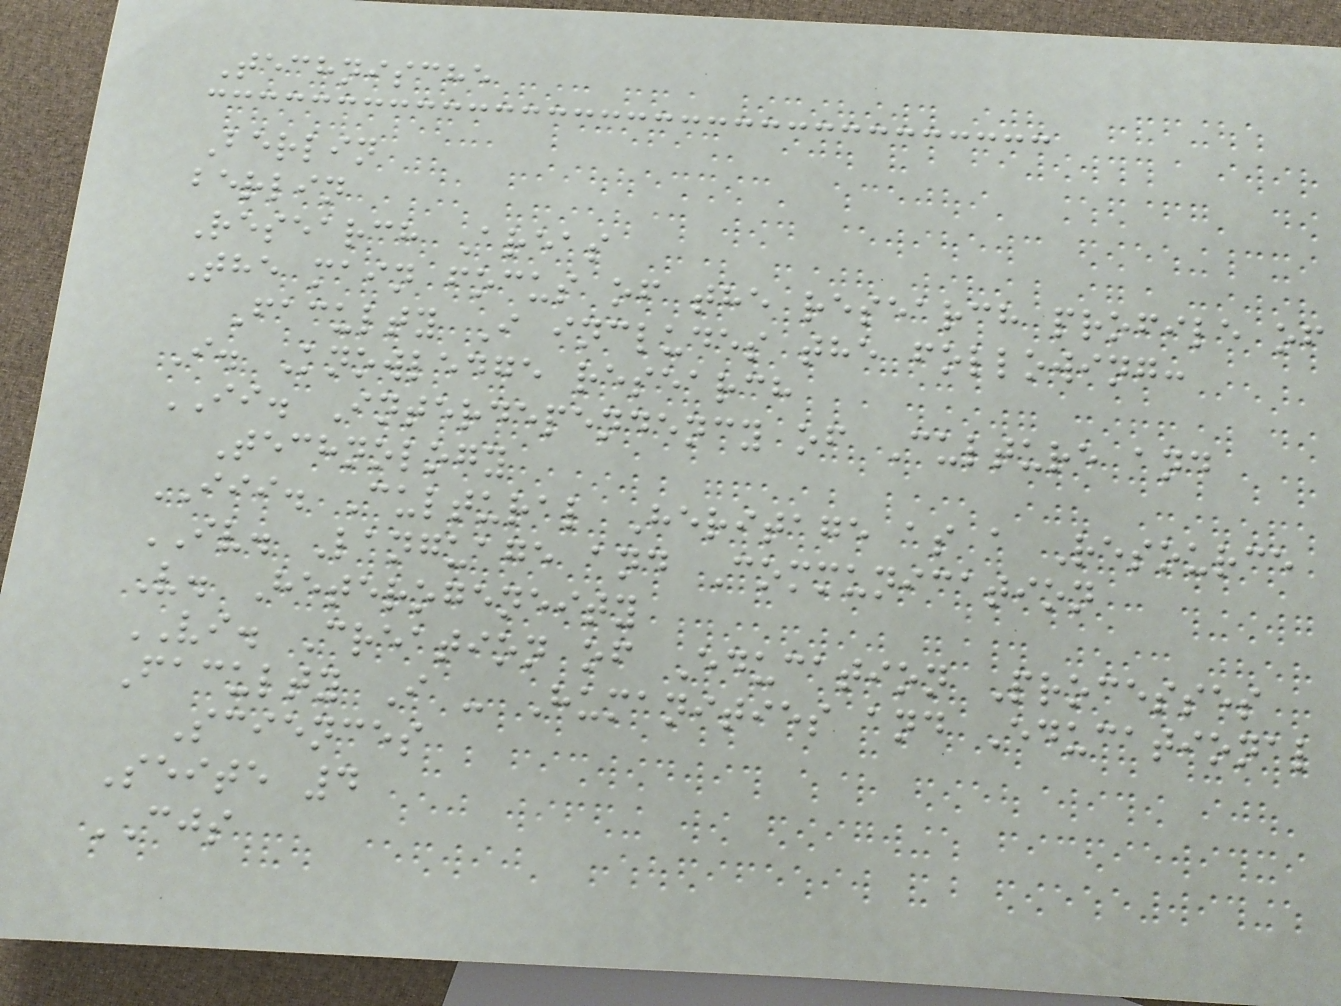Technische
Berlin
berlin
Research Areas
The main focus of the research profile of
Faculty I includes the following:
I. Knowledge research
II. Interdependency of Culture and
Technology
III. Cultural Heritage as a Resource
IV. Language and Communication
V. Heterogeneity
VI. Creation of Education Processes
Faculty I - Humanities and Educational
Sciences
Seite 4
CJS
